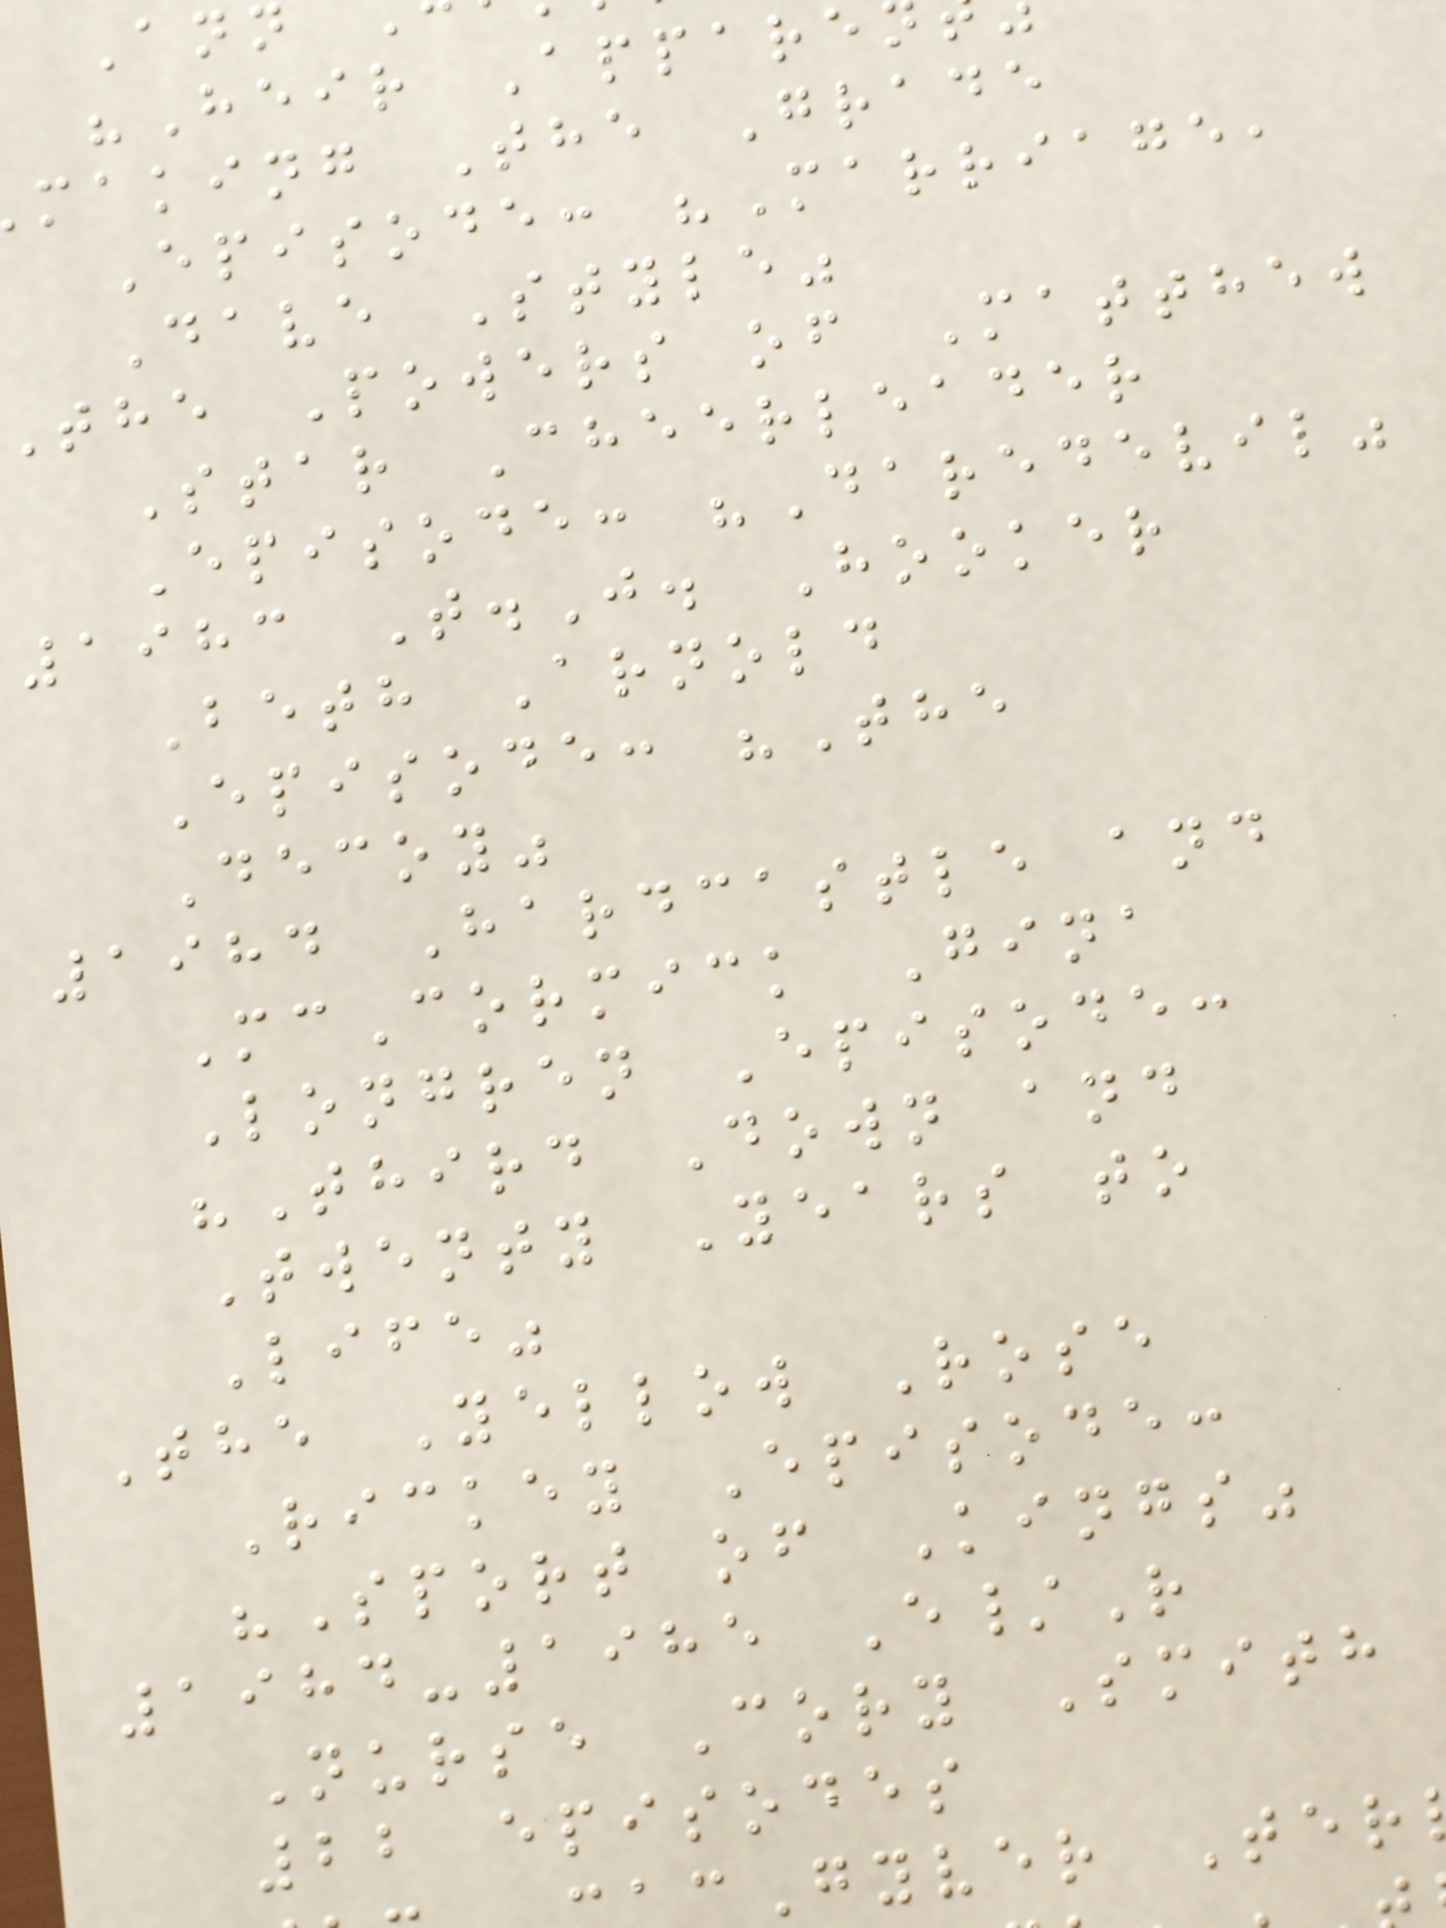"Heir Appare
making The Grade
Episode: "Marriage,
Dave Style"
the Powers of Matthew
Star Cheerleader
Episode: "Daredevil"
1983 T.J. Hooker
Beth Arnold
Episode: "The
Decoy"
1984 Hardcastle and
McCormick Gina
Longren Episode:
"Third Down and
Twenty Years to
Life"
The Yellow Rose
Rickey Episode:
"Sport of Kings"
1984-1985 E/R
Nurse Cory Smith
22 episodes
cGyver Ter
